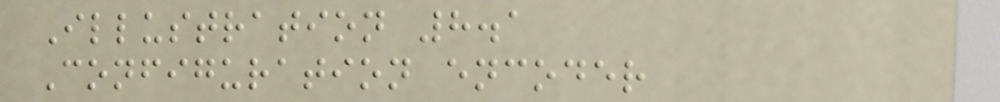Illustration 8.1
Configuration encoder
